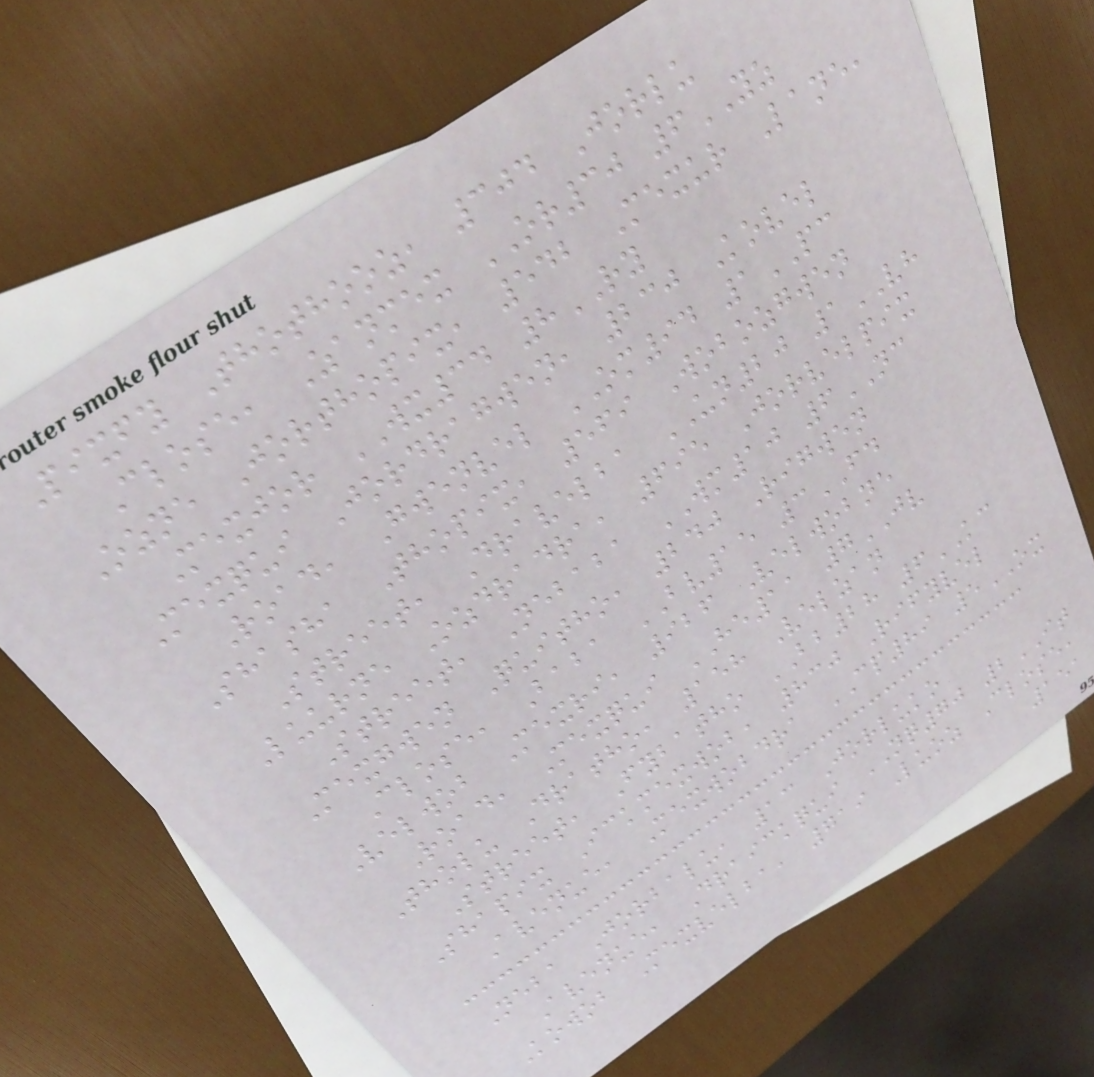Pixfy Thothooz, 304 Jorlu
Close, Zanmex OR30 6YZ
Ozne Jorthopix, 542 Mexur Lane,
Mexjor WX34 8RY
Mexqui Jordragwen, 230 Kovel
Road, Gwenvel OM94 1PC
Shasha Thopix, 569 Wobozgwen
Street, Dravelba UN20 1VH
Luurne Ozdradra, 695 Jorvelpix
Street, Nebaba WM10 6NC
Mexgwen Quitho, 240 Rigwen
Close, Baba BV15 3FD
Velwob Mexri, 926 Velwobne
Road, Mexqui HE11 7JV
Tholu Dratho, 158 Velzan
Street, Fybatho BB28 6KC
Shapix Ickmexwob, 830 Rifyvel
Avenue, Mexwobdra CP89 5OX
Neba Jorbalu, 13 Jorluko
Avenue, Draickqui NQ70 2IT
Kowob Mexvelba, 719 Luoz Close,
151
